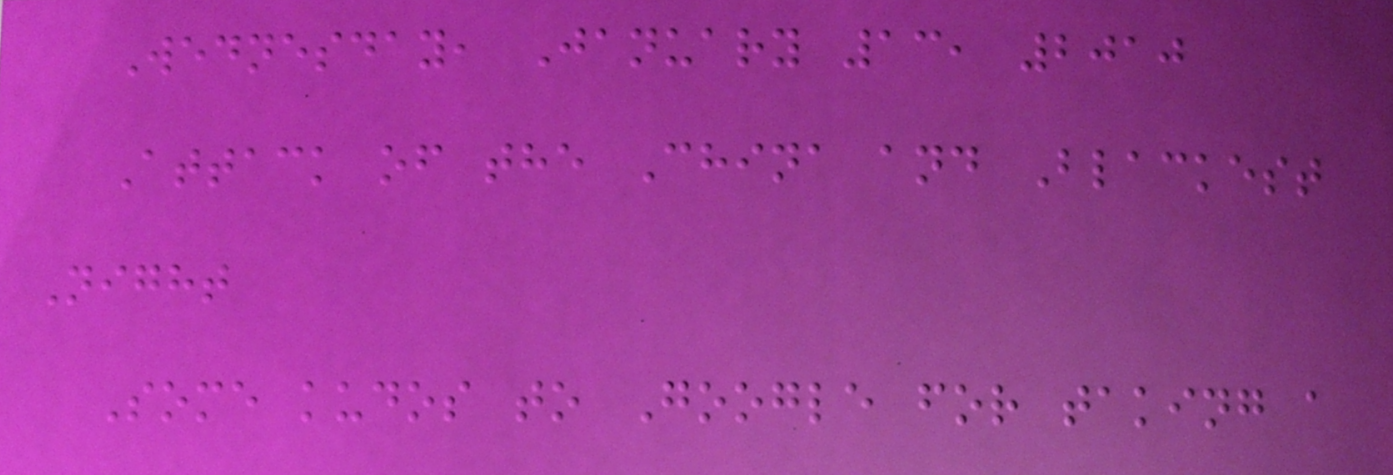Wednesday, January 13, 2010
Attack of the China and Blackest
Night
Some kudos to Google for taking a
